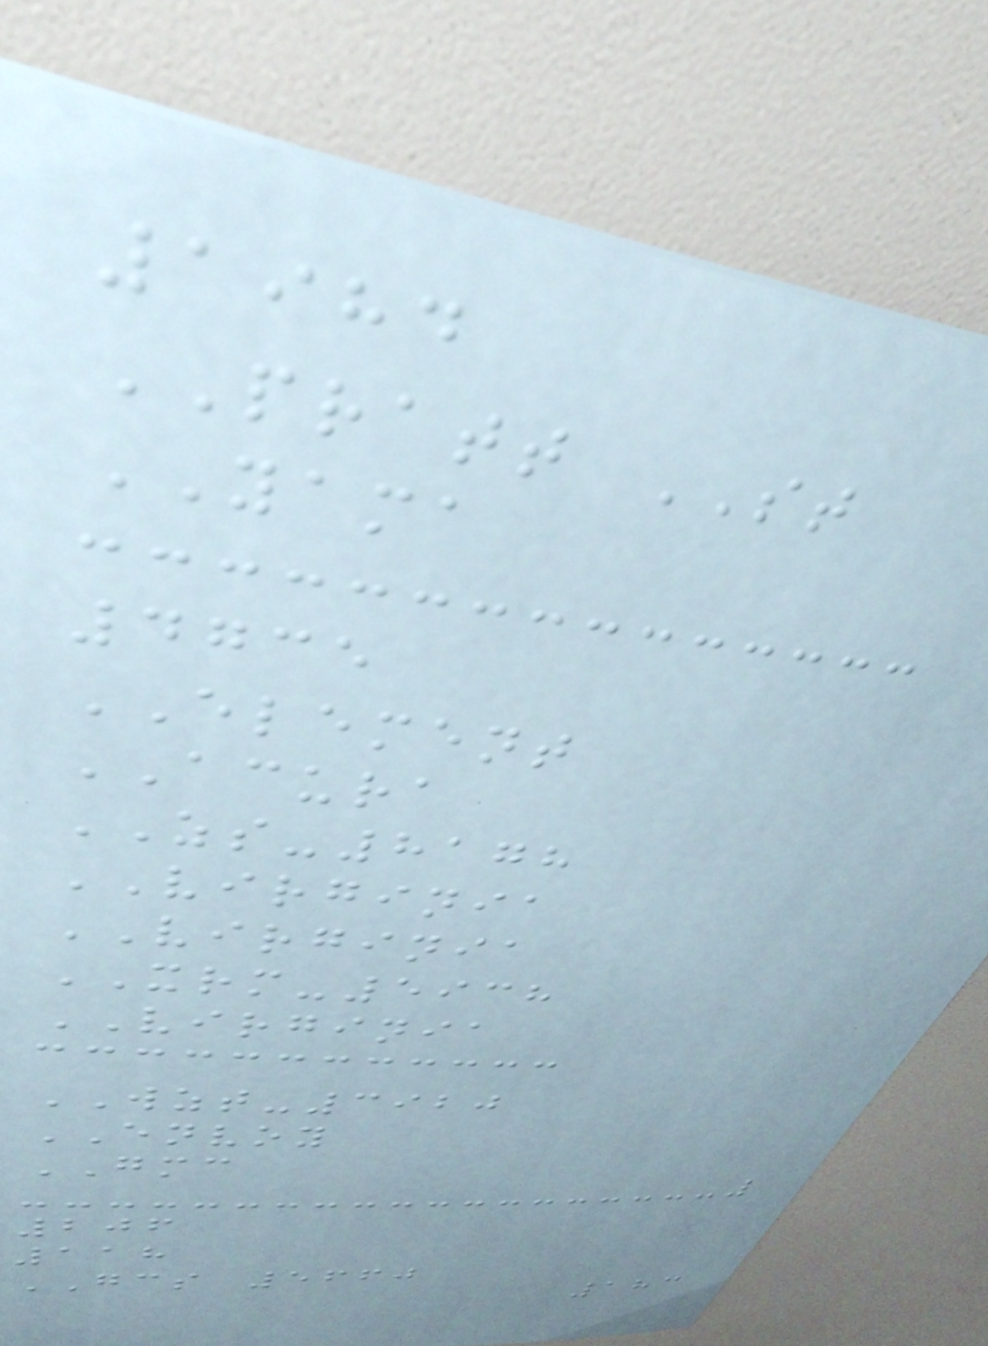1984
PRATT ST
YAMA
4735
ELEMENT
ACURA
ZS-8178
VIRGINIA
VIRGINIA
XRM-5938
VIRGINIA
WZT-3920
ENVOY
GMC
206
118
GCS 5660
183
